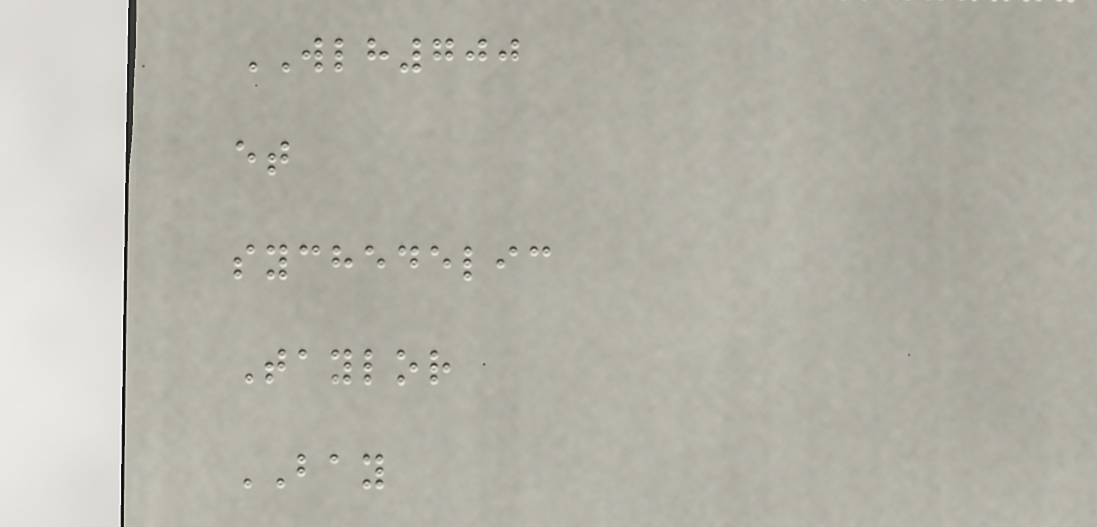WLH700
et
sychedelic
Taylor
BAY
